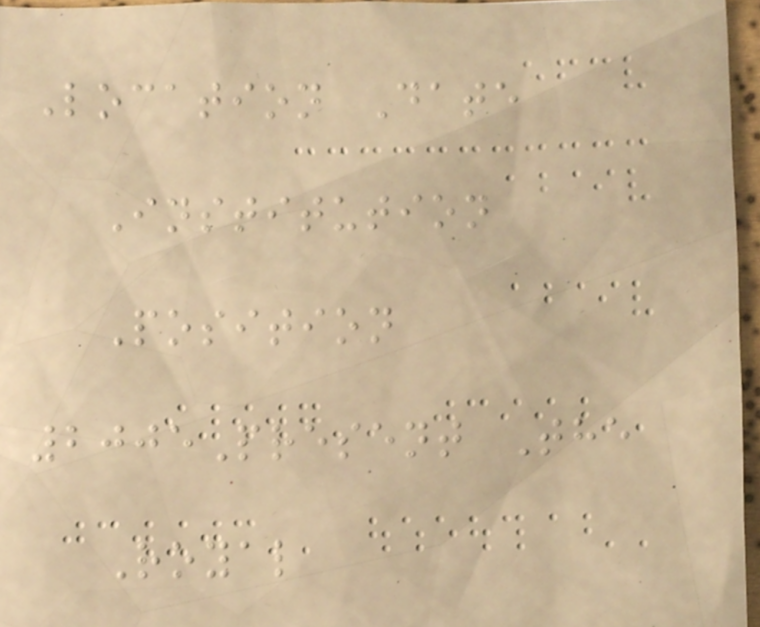Location Date
Institution
Position
2005Present The
Royal
